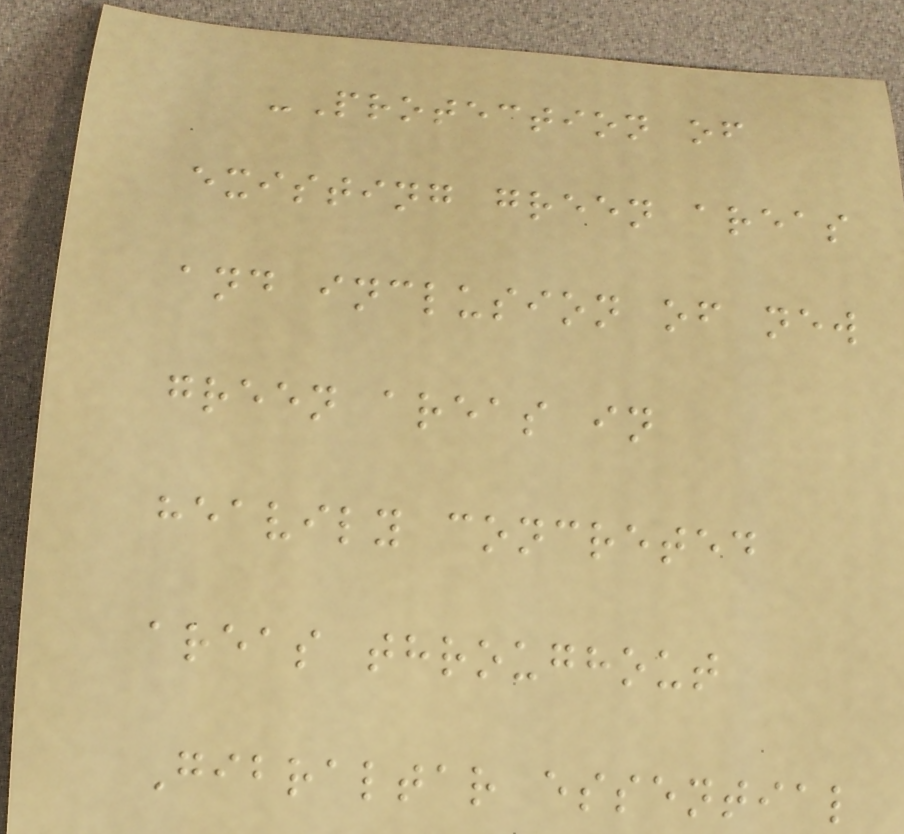-Protection of
existing green areas
and inclusion of new
green areas in
heavily concreted
areas throughout
Gibraltar essential
